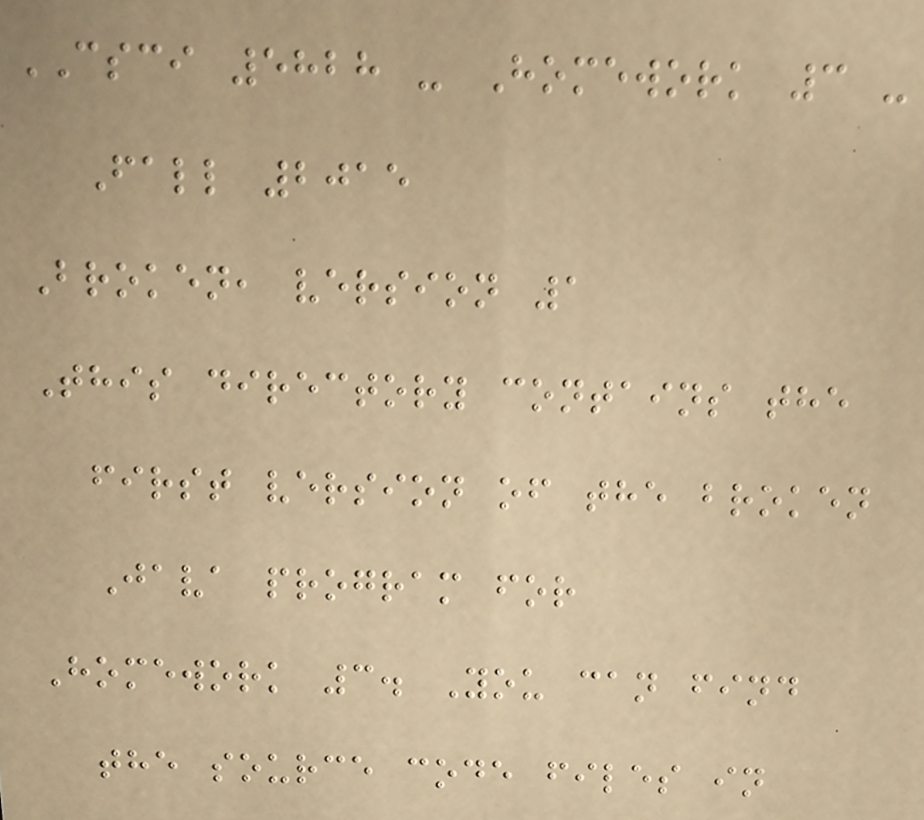CSCI 5828 - Homework 3 -
Fall 2015
Broken, version 1
This directory contains the
first version of the broken
Java program for
Homework 3. You can find
the source code files in
